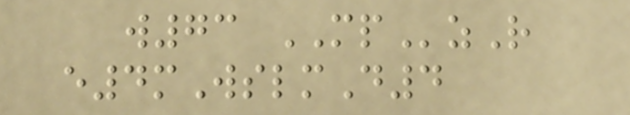w73 MPzR
e4mWslmD4
